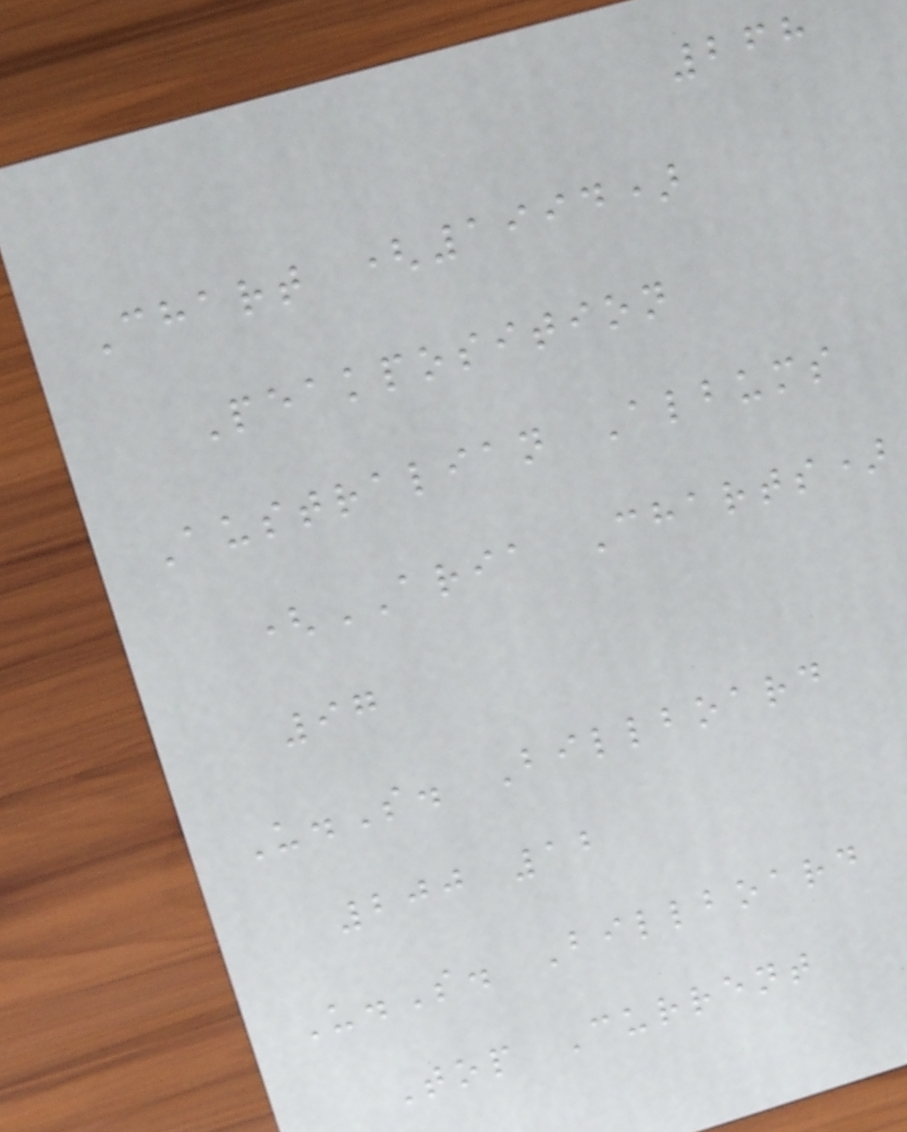268
Chart (1994)
Peakposition
Australian Albums
(ARIA Charts)
97
U.S. Billboard
200 12
U.S. Billboard
Top Current
